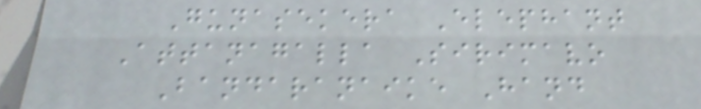Gunasekera Elephant
Attanagalla Sirimavo
Bandaranaike Hand
